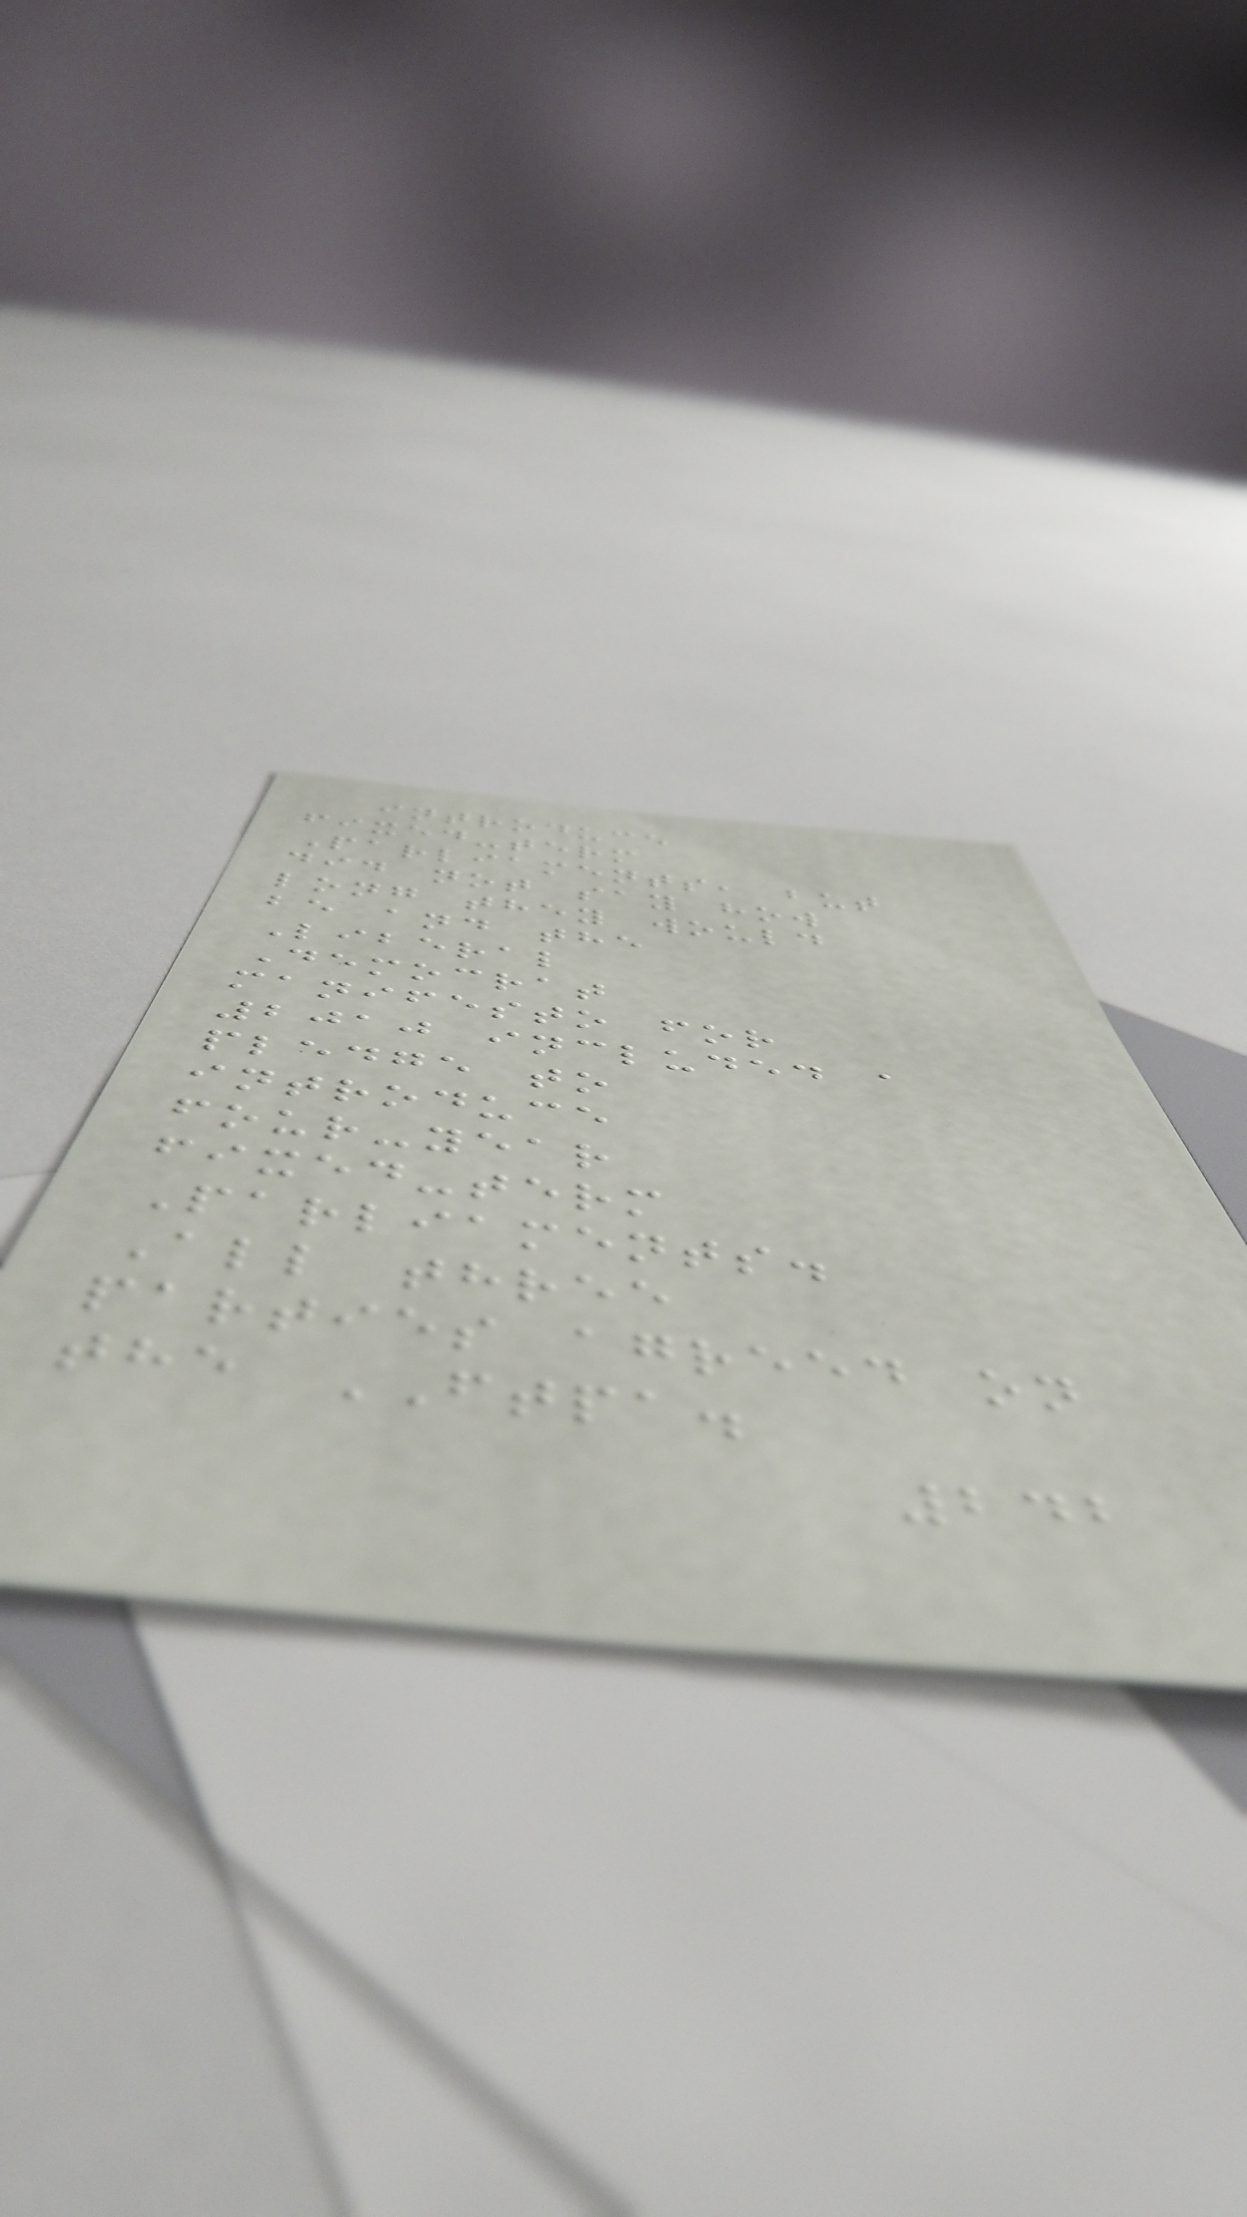introduce
fixed-term
Parliaments, but
did not say how
long they would
be and the
Liberal
Democrat
manifesto for
2010 included a
pledge to
introduce
four-year
fixed-term
Parliaments.
All three
parties agreed on
the FTPA.
242
